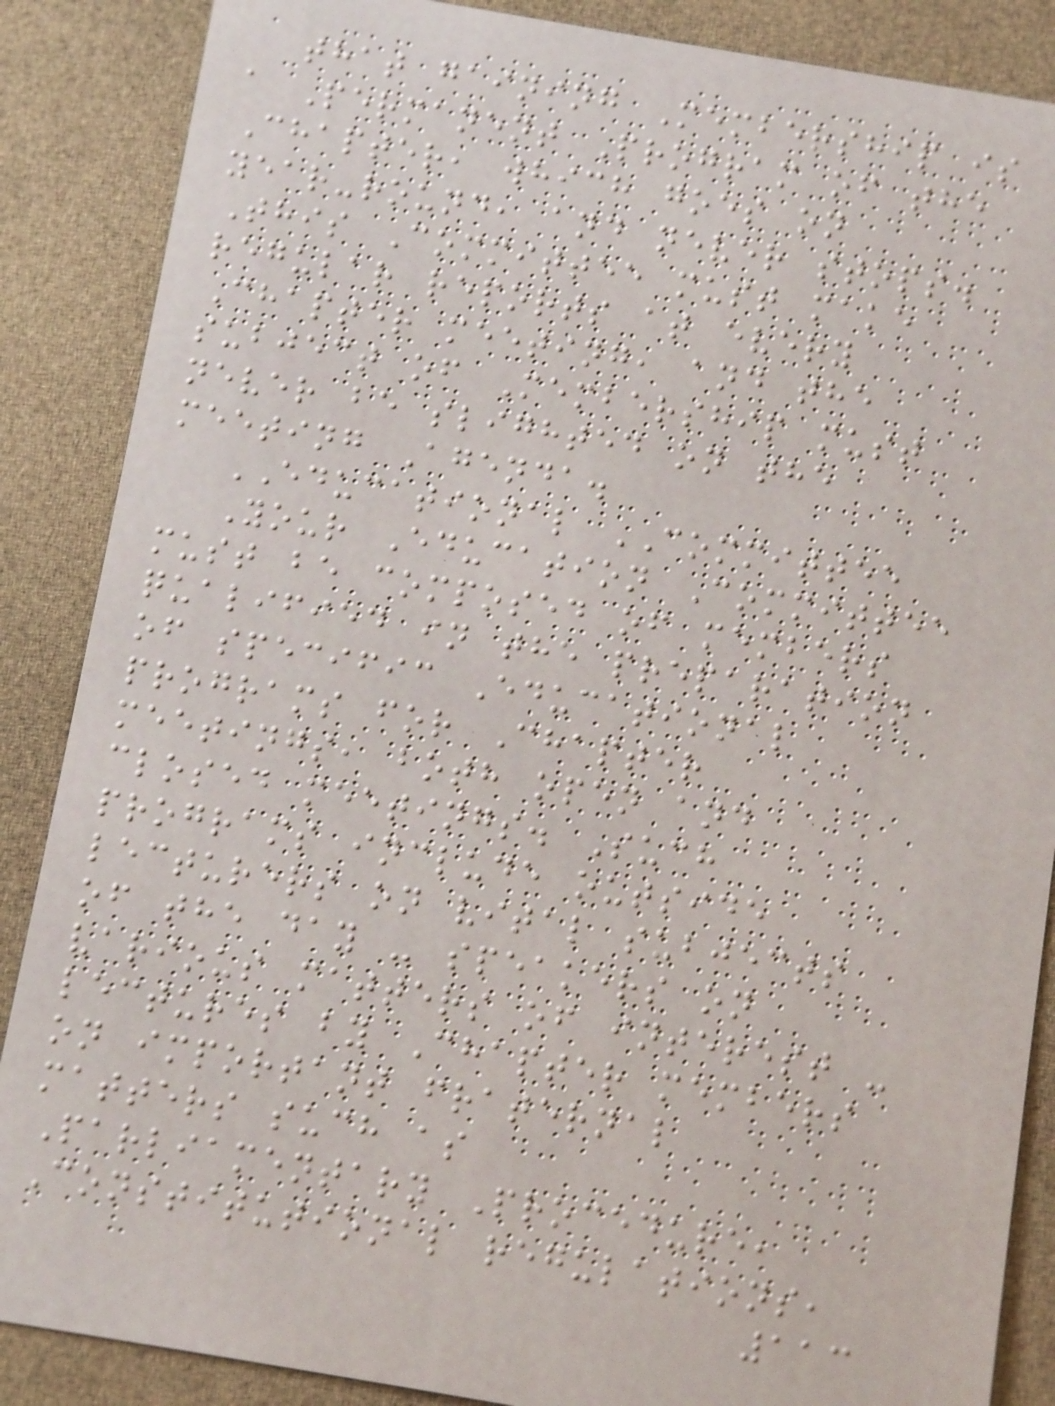that gaining Membership is
a Permanent Program of the
Chapter, which goes on
year-round, and never stops.
This Committee must make
regular reports at every
Chapter meeting, and the
subject of Membership must
never be slighted on the
meeting Agenda.
EDUCATIONAL COMMITTEE
Your Education Committee
must be composed of members
qualified in the preparation
of specific Educational
programs for Chapter
meetings, both open and
closed meetings. Such
programs include outside
lecturers on vital subjects
of the day - speakers on
various matters of interest -
lectures by Chapter members
on important fraternal
matters such as
Parliamentary Procedure,
Constitutional regulations,
113
